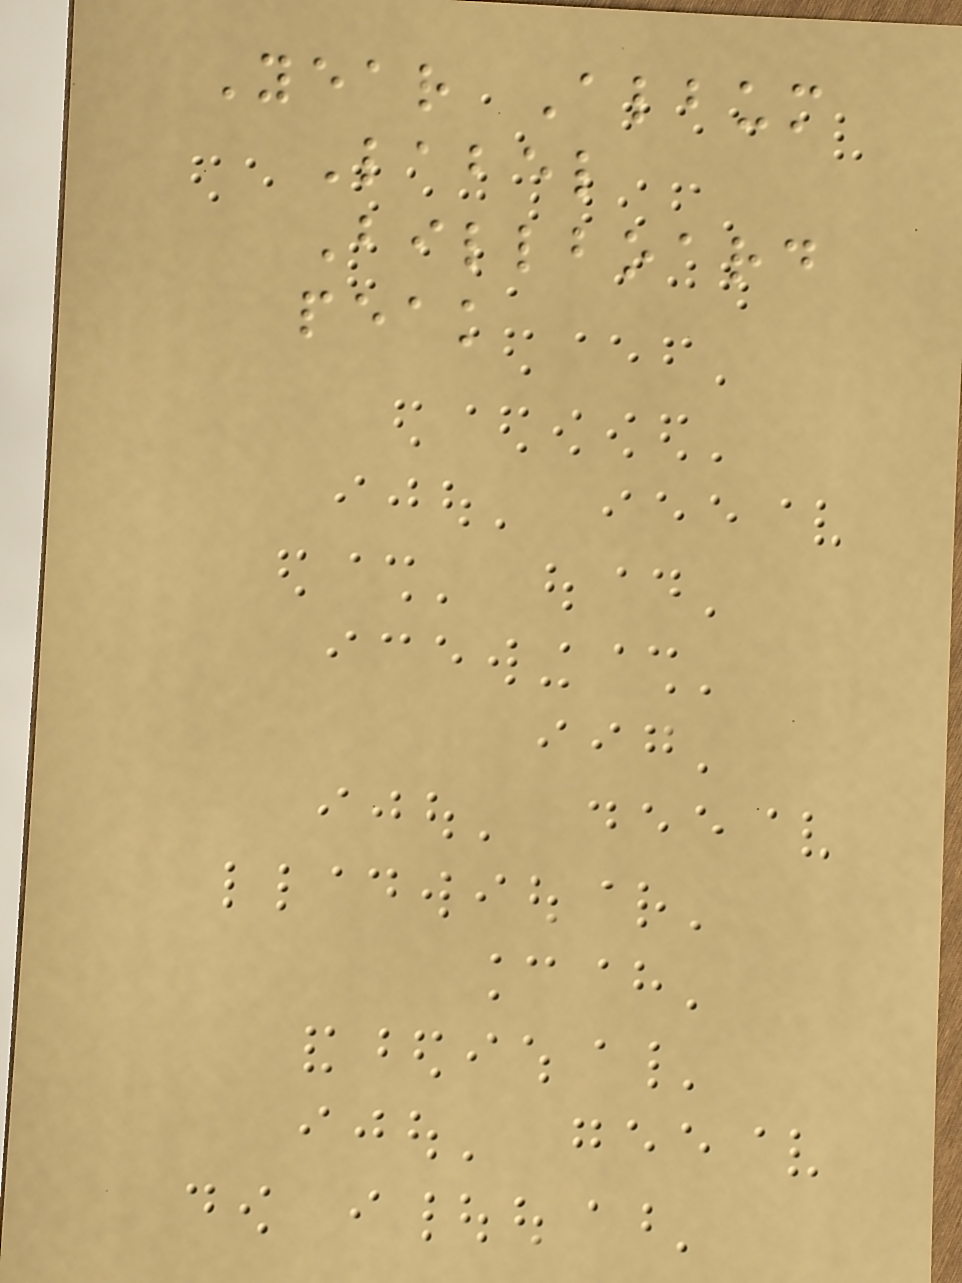Year Album
Label
Billboard
peak
